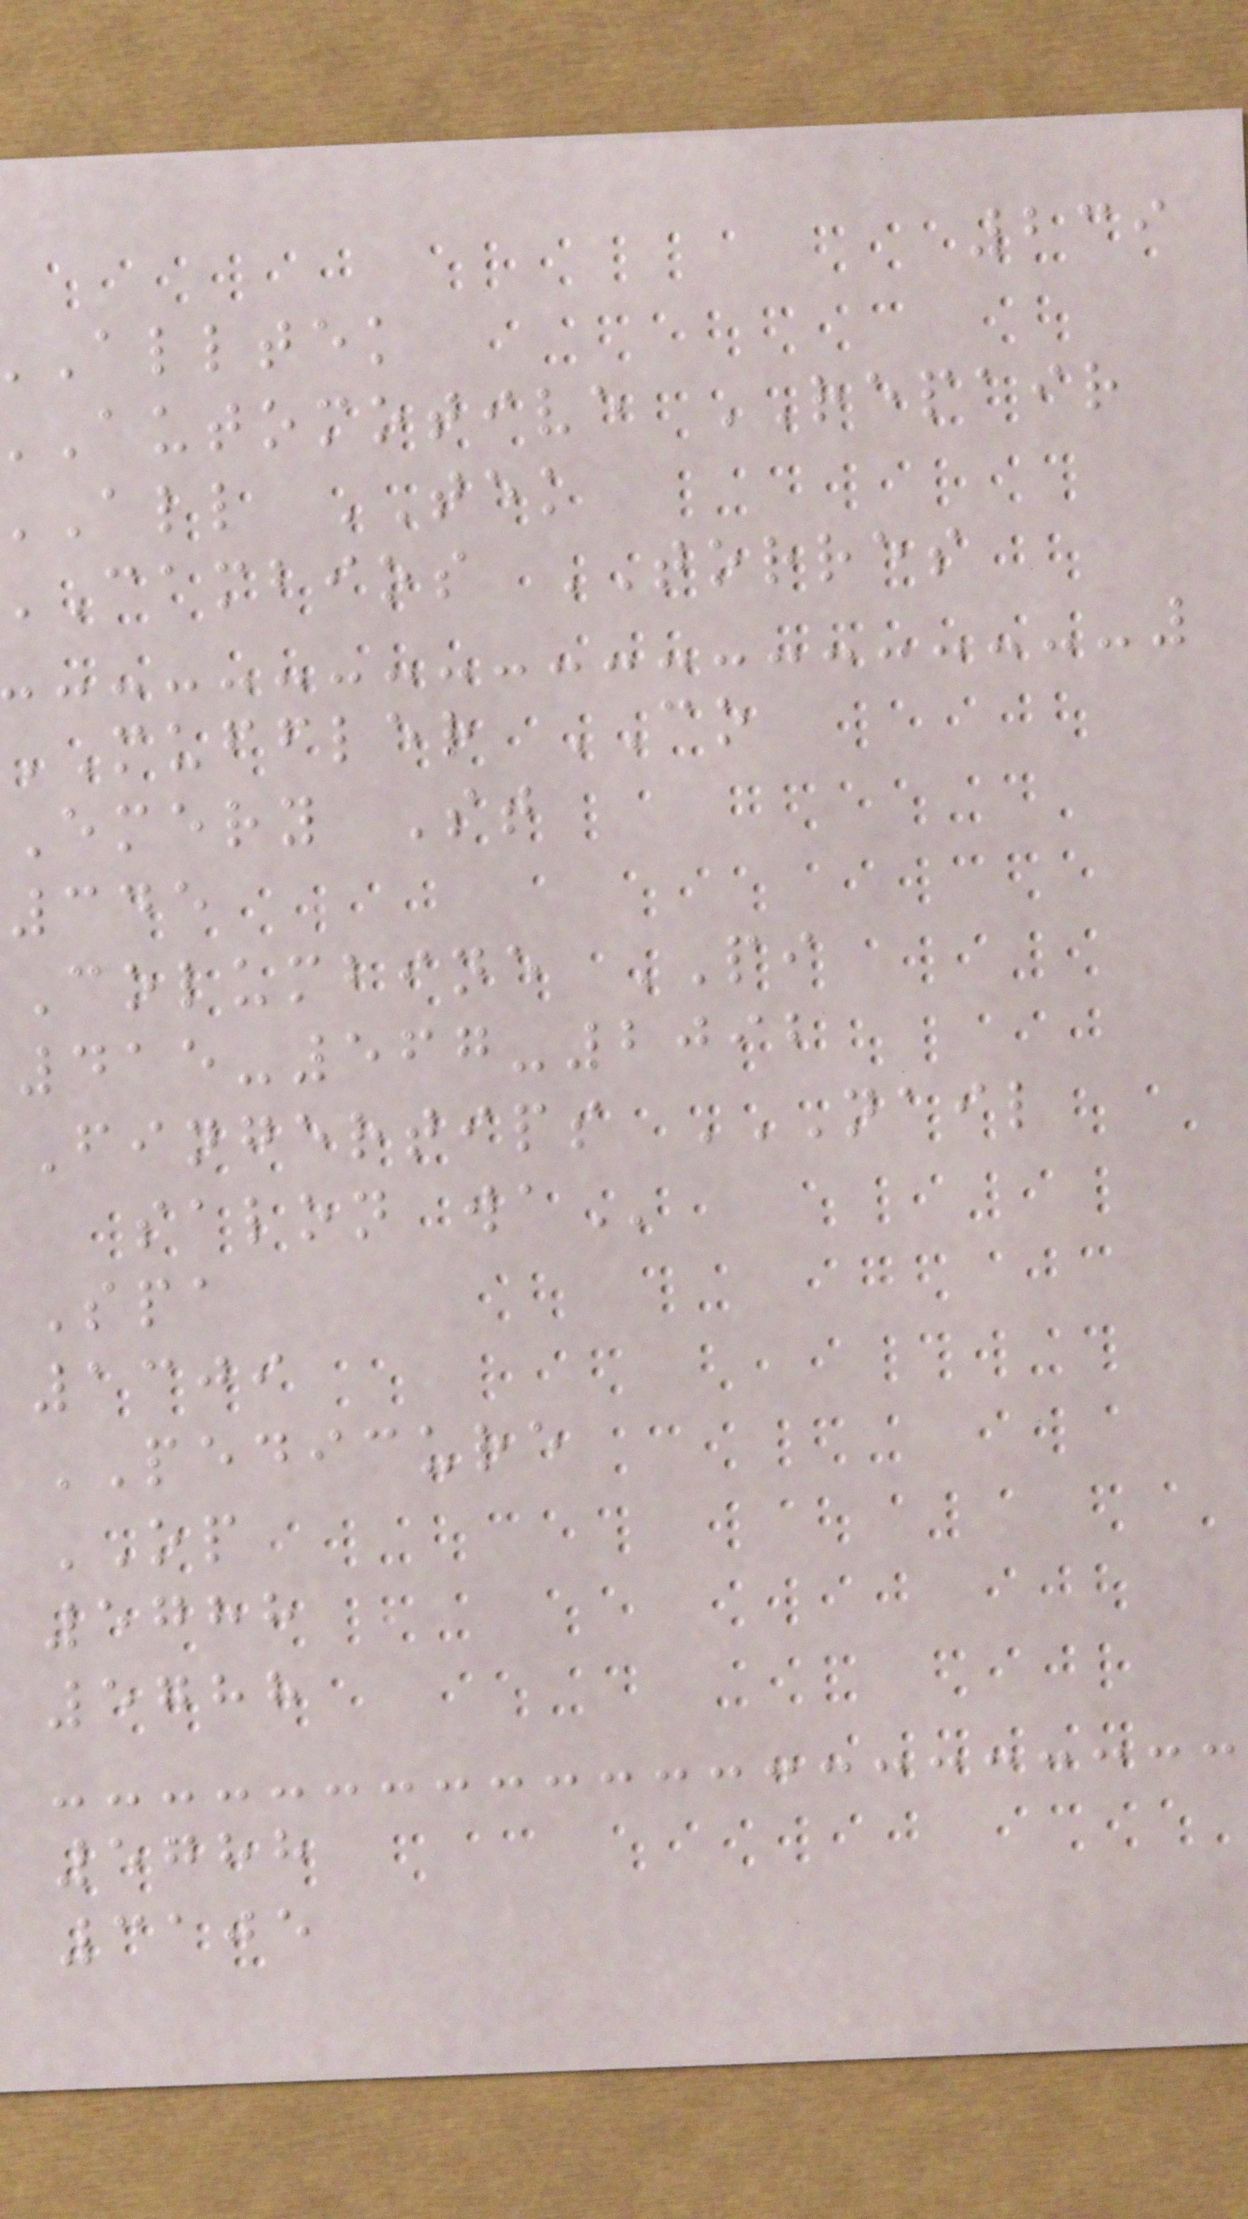239
alltek
automotive REPAIR
all TEK
cambios TORRES
MUFFLER CO
Emery St
345
Columbine PI
415-567-2092
Fingertips NAIL
salon
Spa
1309
PEDICURE
OP
5788
5788
5788
3105
